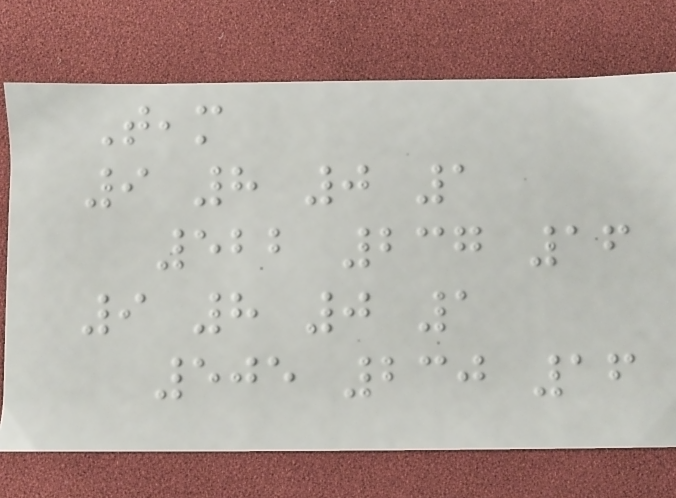Team
9 8 0 1
522 237 16
9 8 0 1
505 230 16
